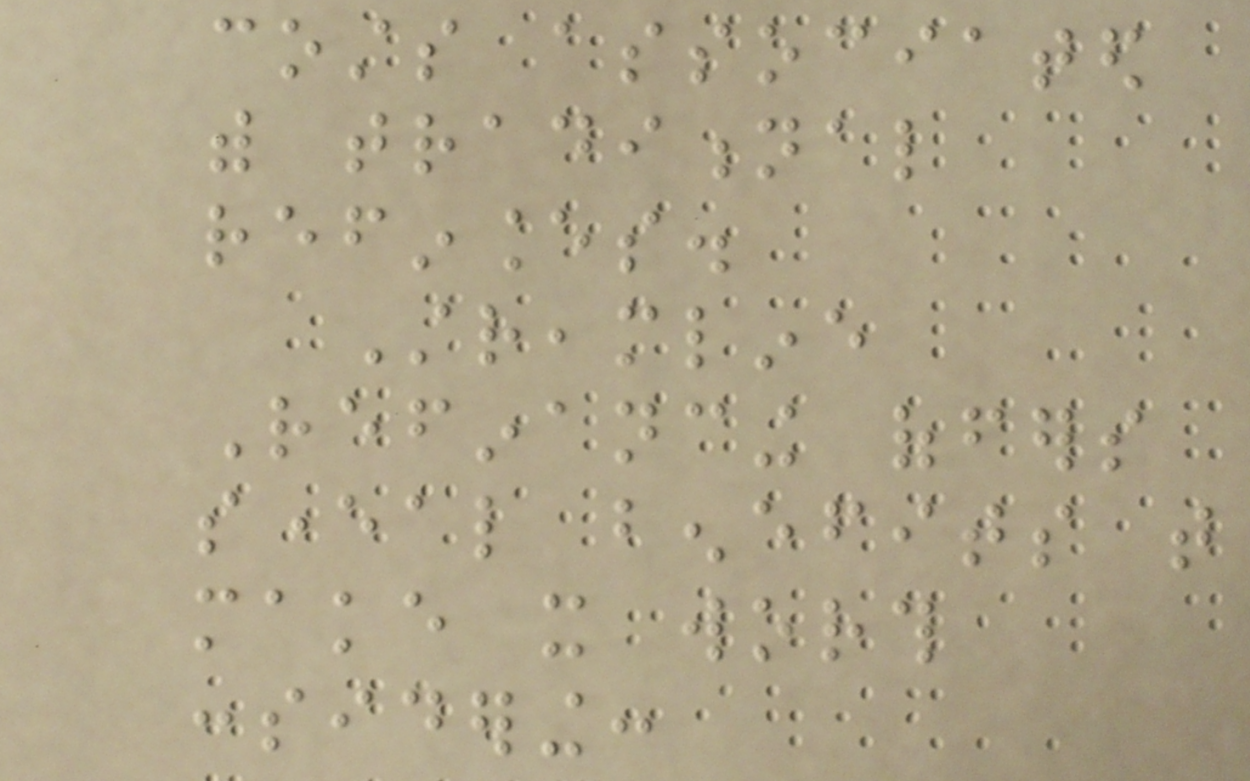costs associated
with traditional
refinances.
Streamline
Refinancing offers
several benefits that
make it worth
considering:
